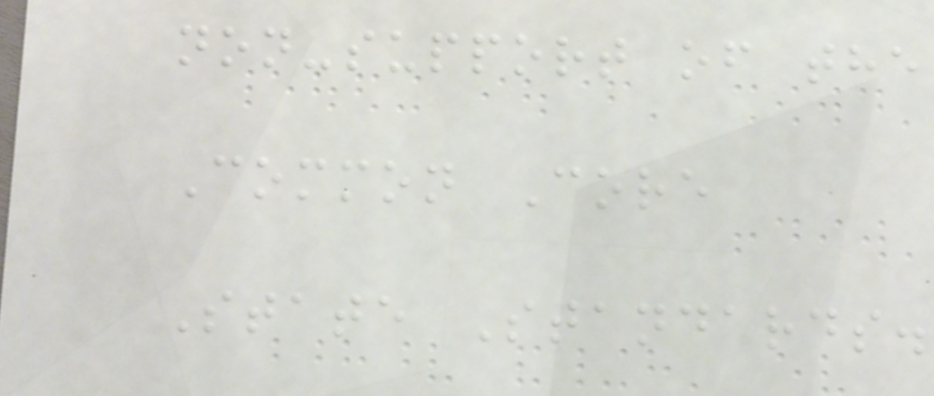non-support of the
Common Core
State Standards.
